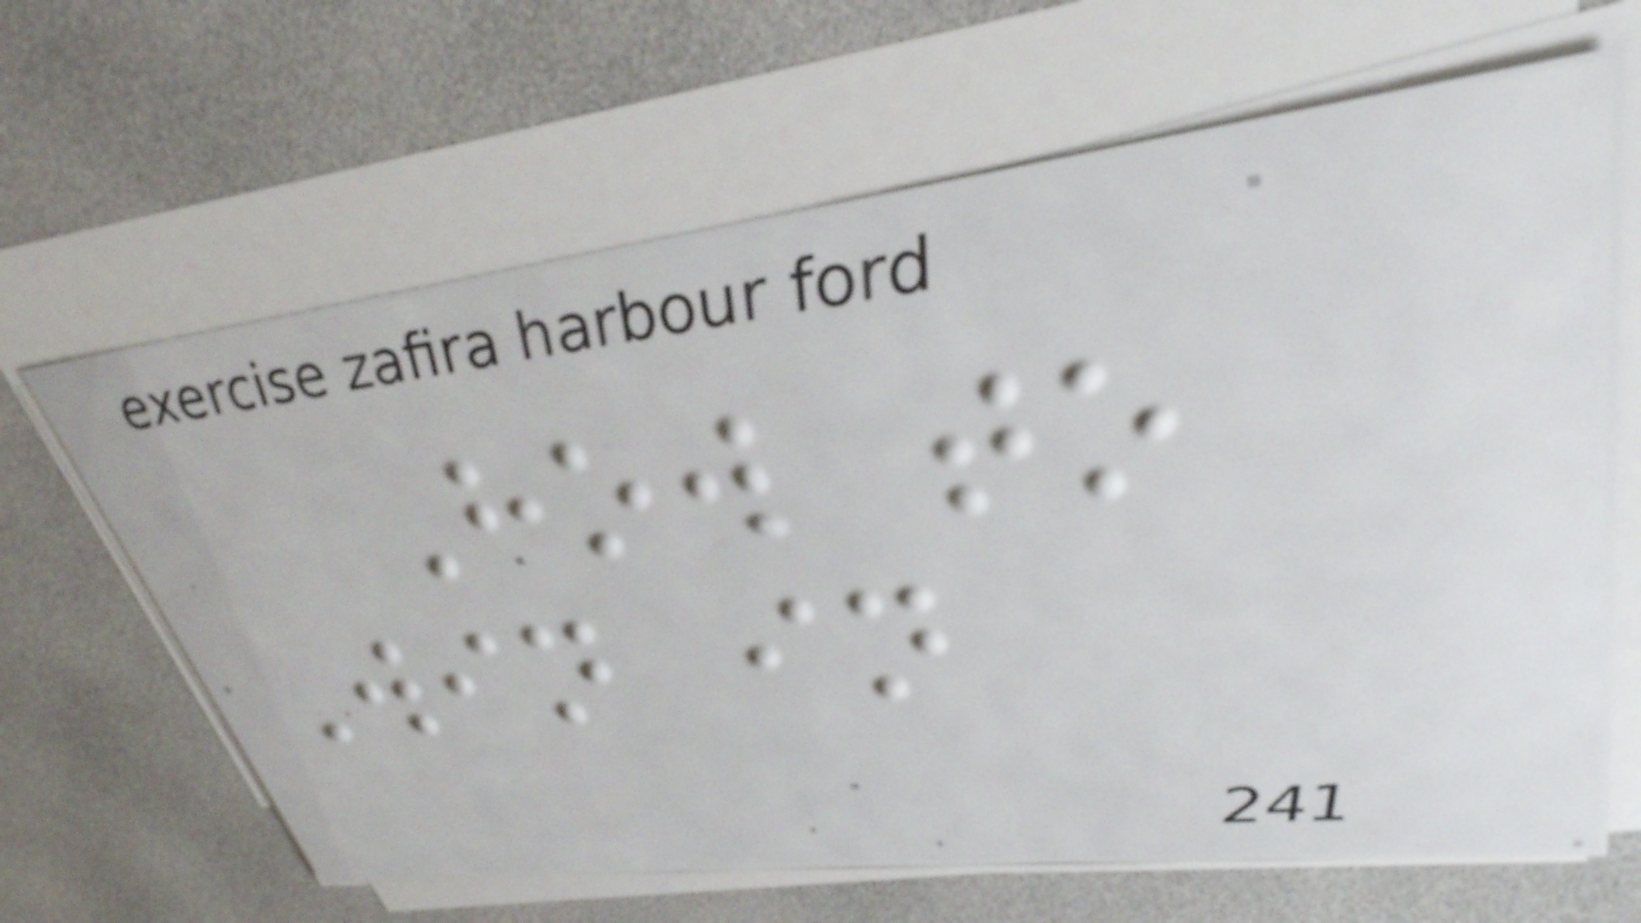How to
Win in
